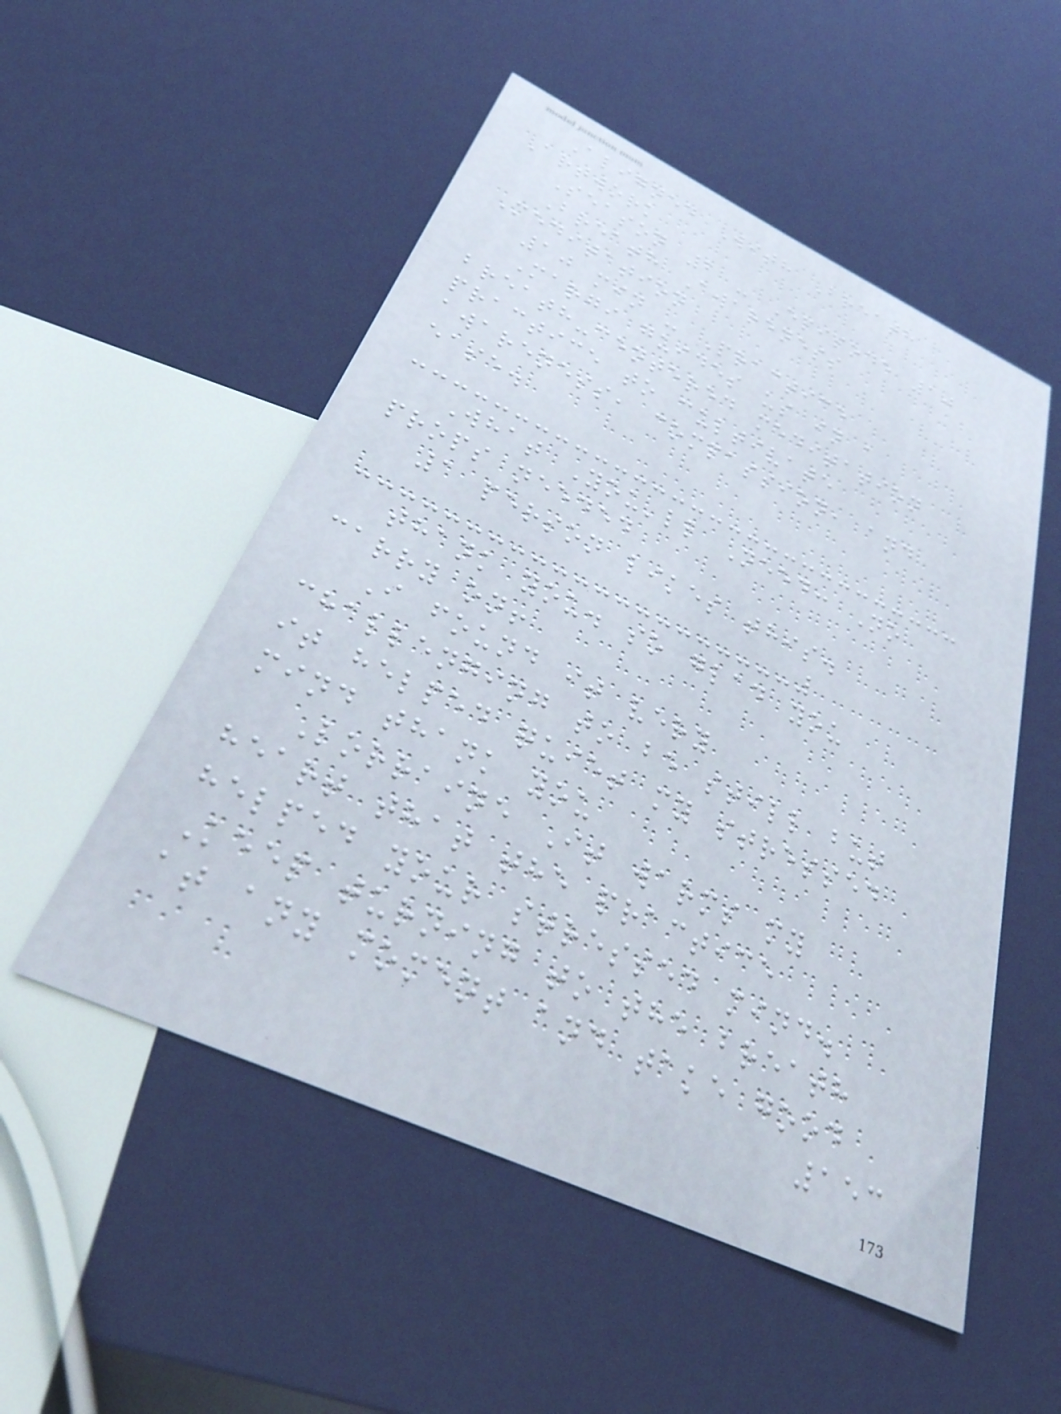Aligned With Breath
Artwork
Season 2 - Episode 10
Breath Awareness
Meditation
10 min - Practice
Margi guides us in a
breath-centered meditation
practice to cultivate
awareness, compassion, and
ease.
What You'll Need: No
props needed
1 person likes this.
thank you. so glad you
carry on!
I found it very
challenging to be still but
it helped quiet my stressed
mind thank you
Lorraine It warms my
heart that the practice
helped your stressed mind.
Keep turning to the breath
at any moment and take good
153
